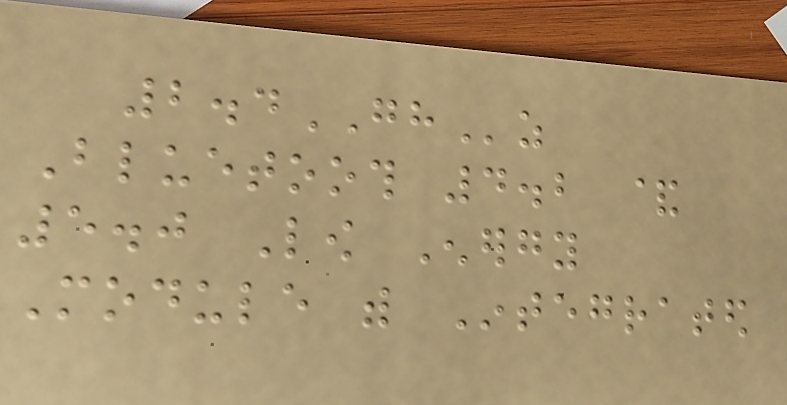2.4GHz
Bluetooth 4.2 &
5.0 Low Energy
Module with Integrated
